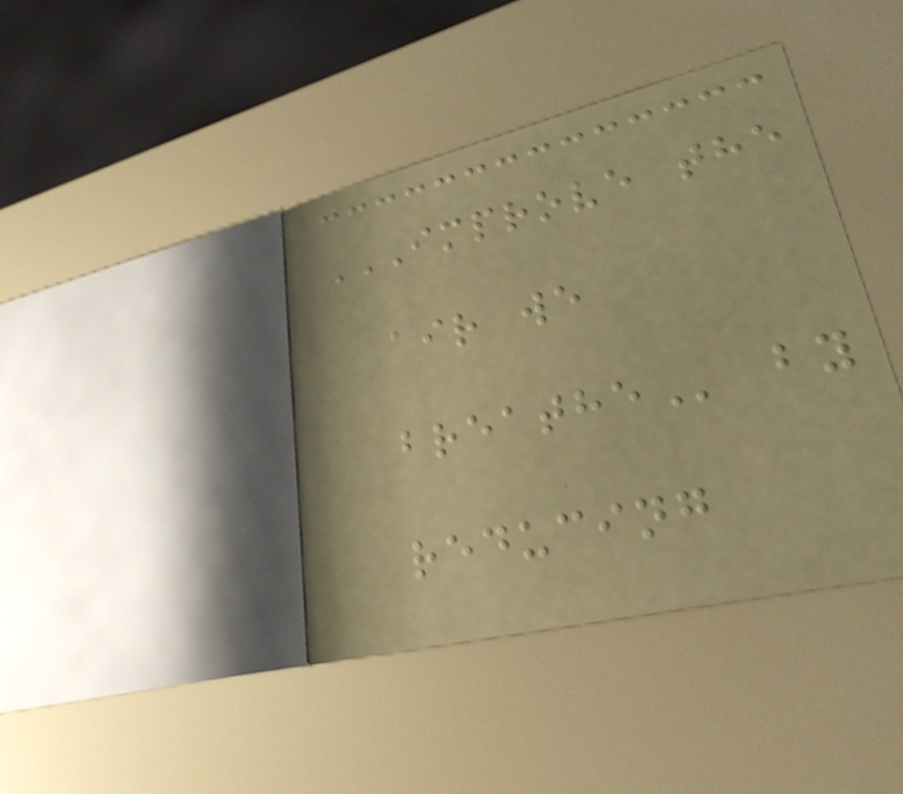IMPROVE THE
AIR WE
BREATHE by
reducing
